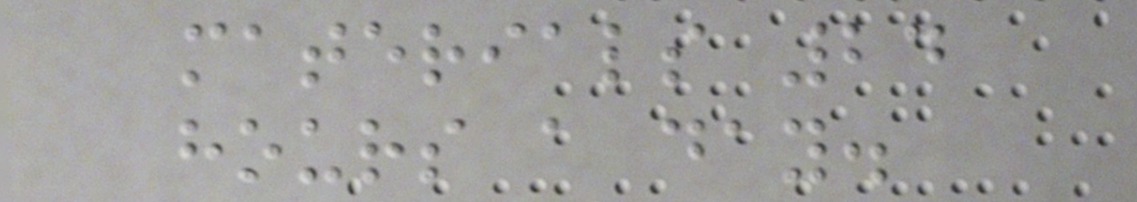materials 24
hours a day.
